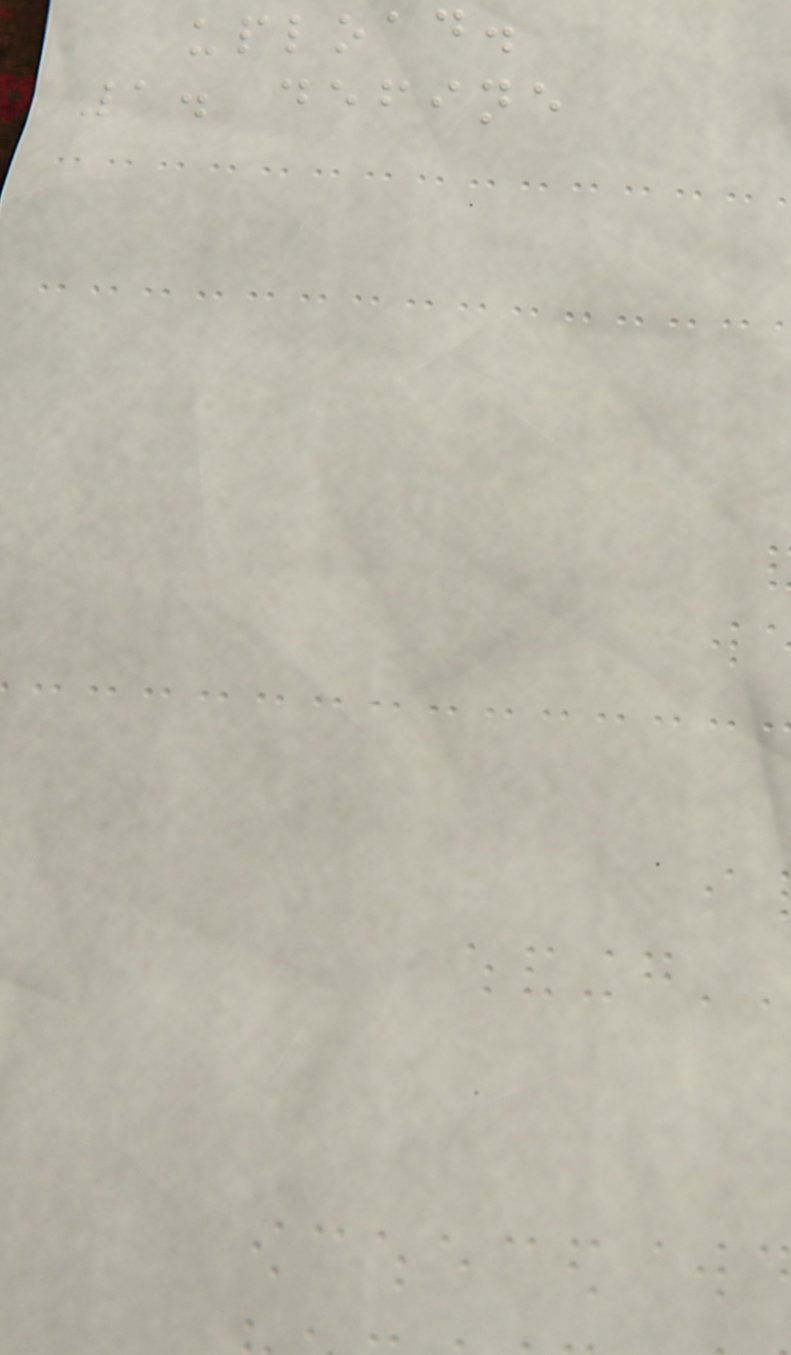upload.
1. define
